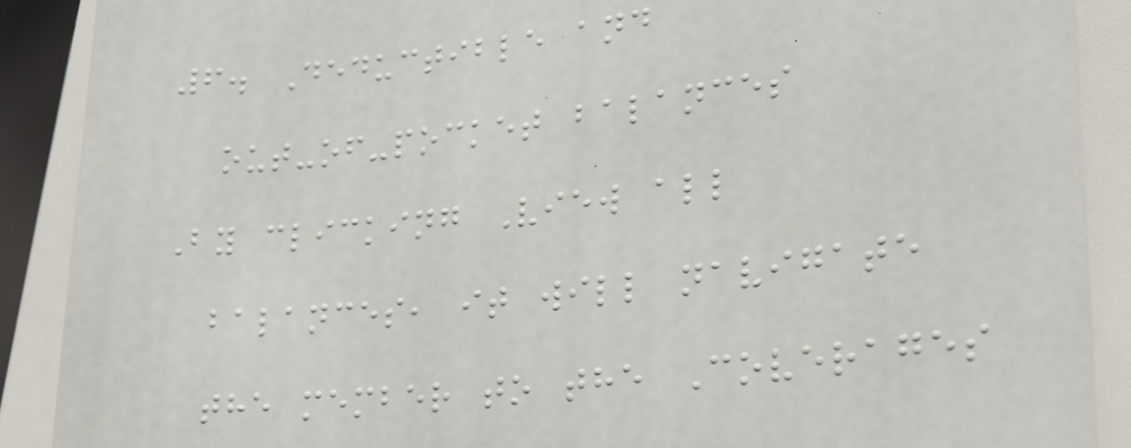6. Deductible and
out-of-pocket balances
By clicking View all
balances, it will navigate
the member to the Coverages
